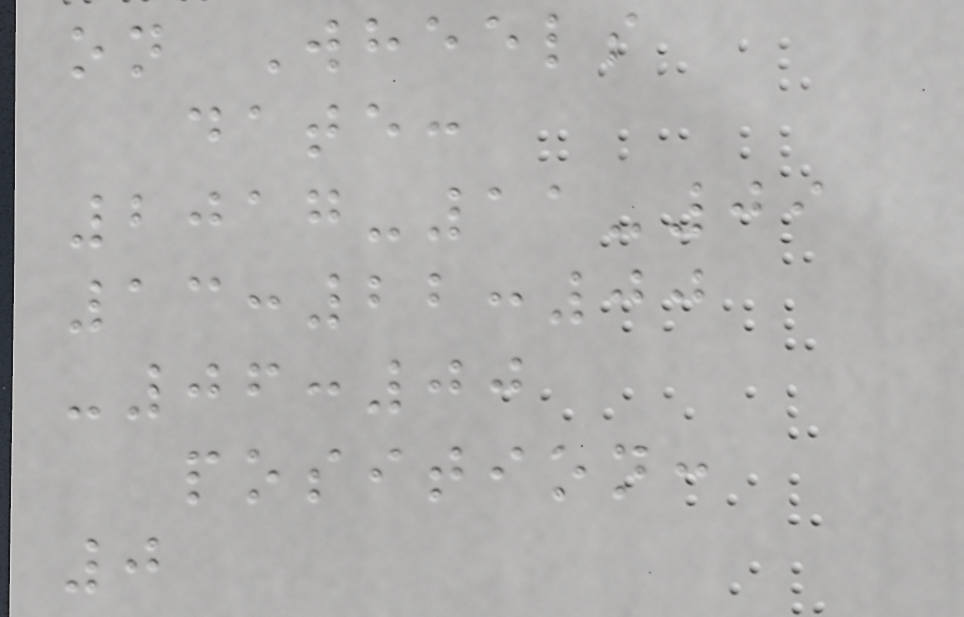on Wheels
date:
2017-11-09
13:22:00
-06:00
position:
0
